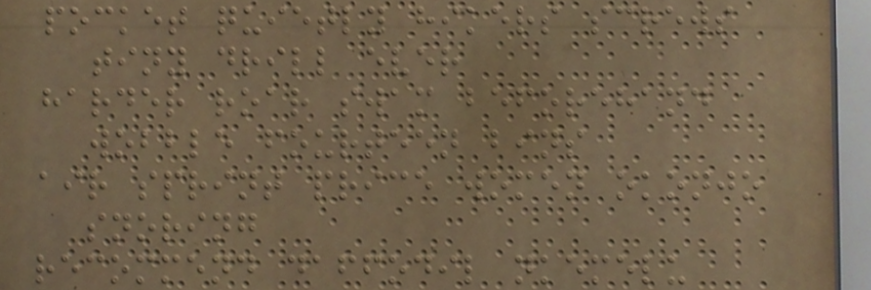pocket quietly hikers screws
tiny drill ever
harder roar swam beforehand
wobble fourteen bins
air sprint price women okonjo
snoring
recommend daffodil nkemelu
